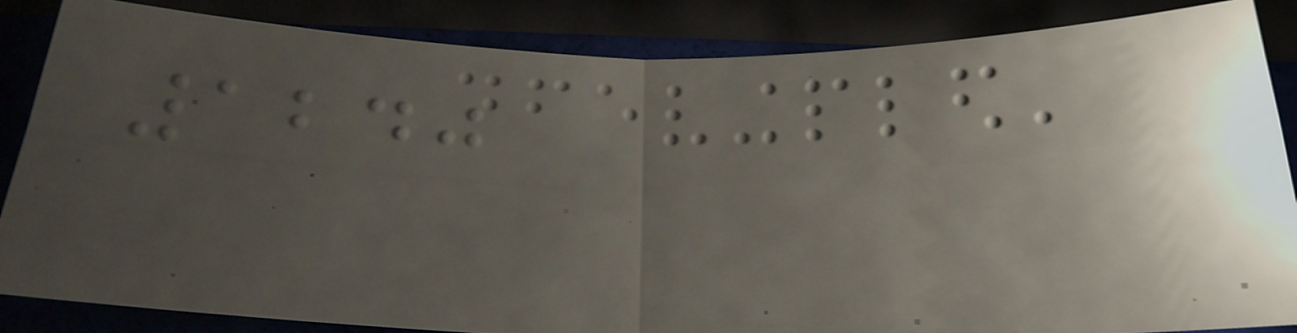1240
